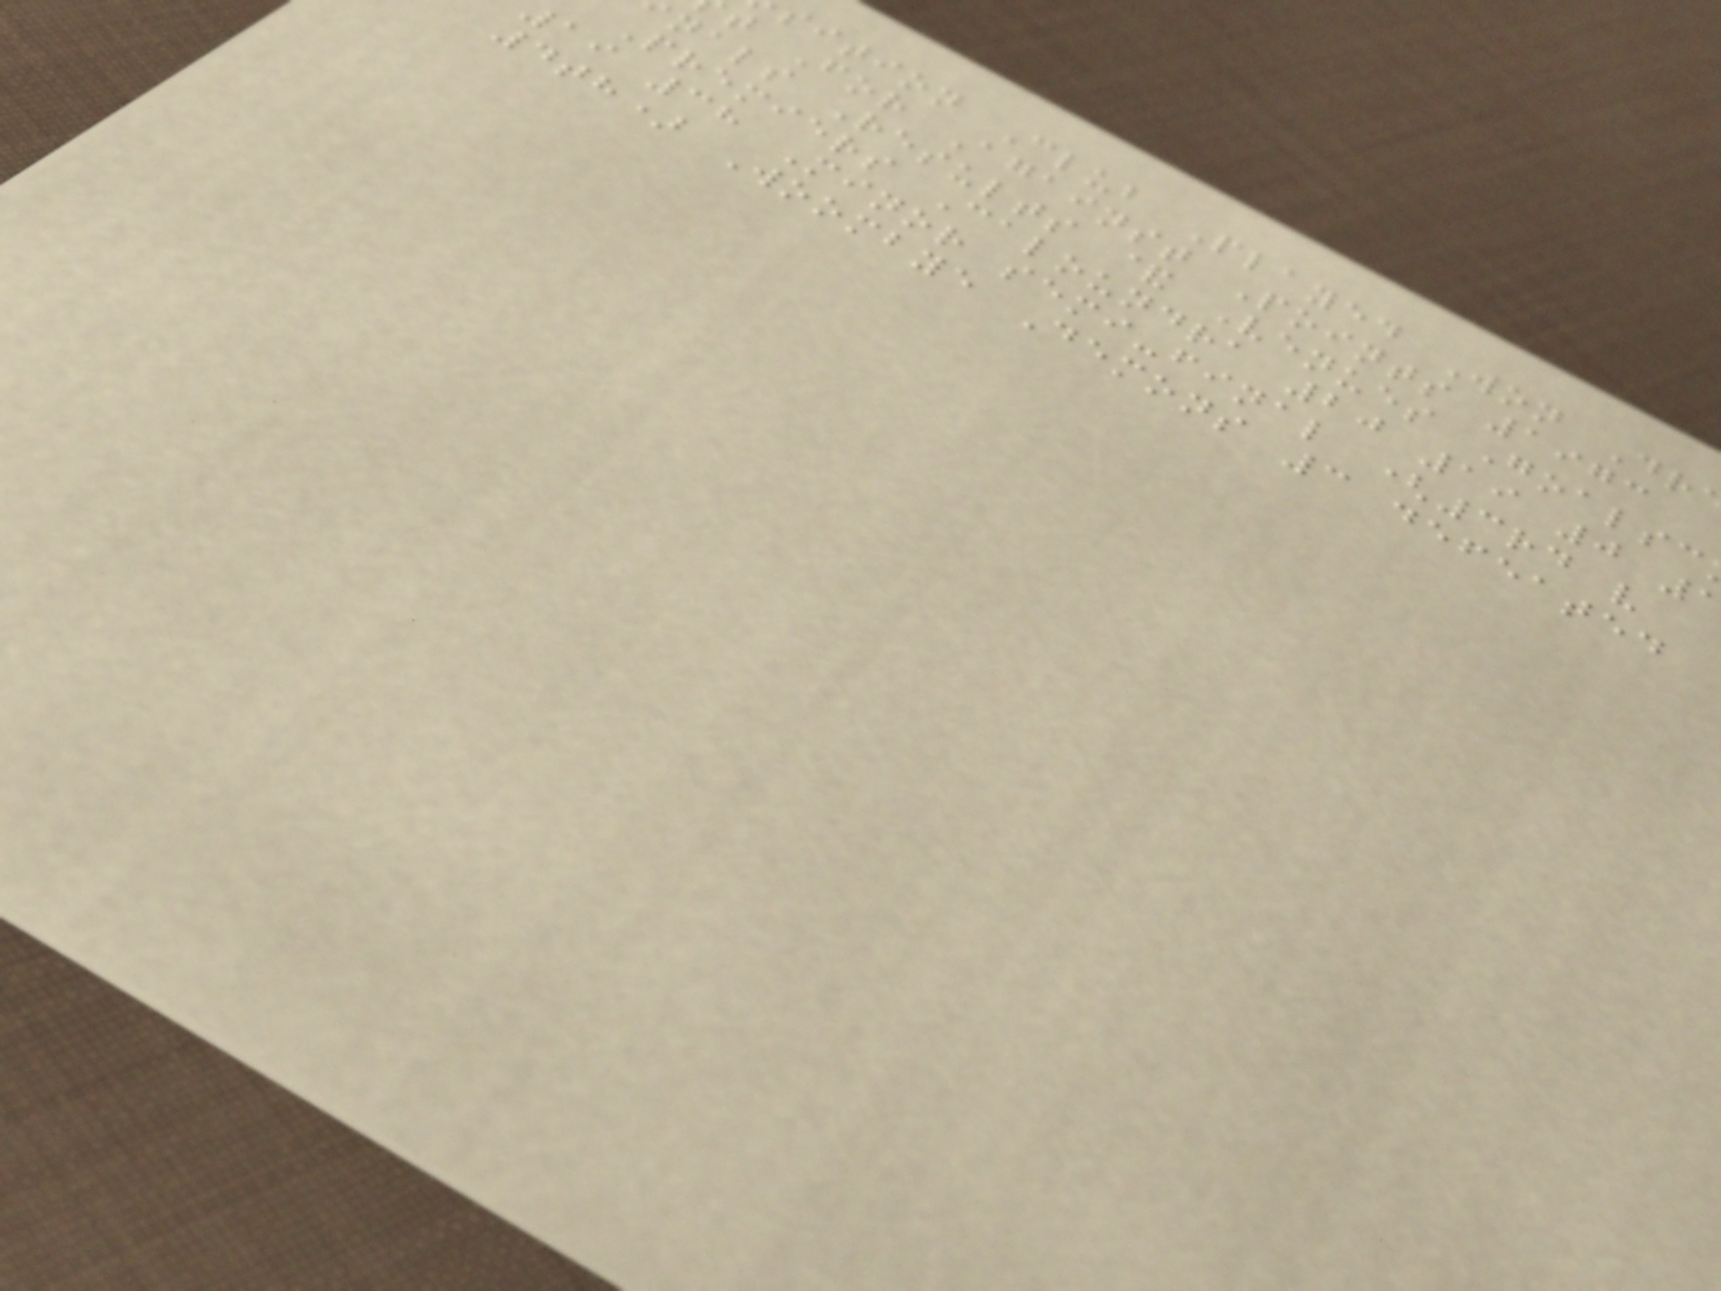sition Club Played Won Dr
t For Against Points 1973
nals Results & Venues Goalsc
Premiers Caloundra 20 19 0
19 38 Minor semi-final (3rd v
4th) Woombye Demons 3 defeated
